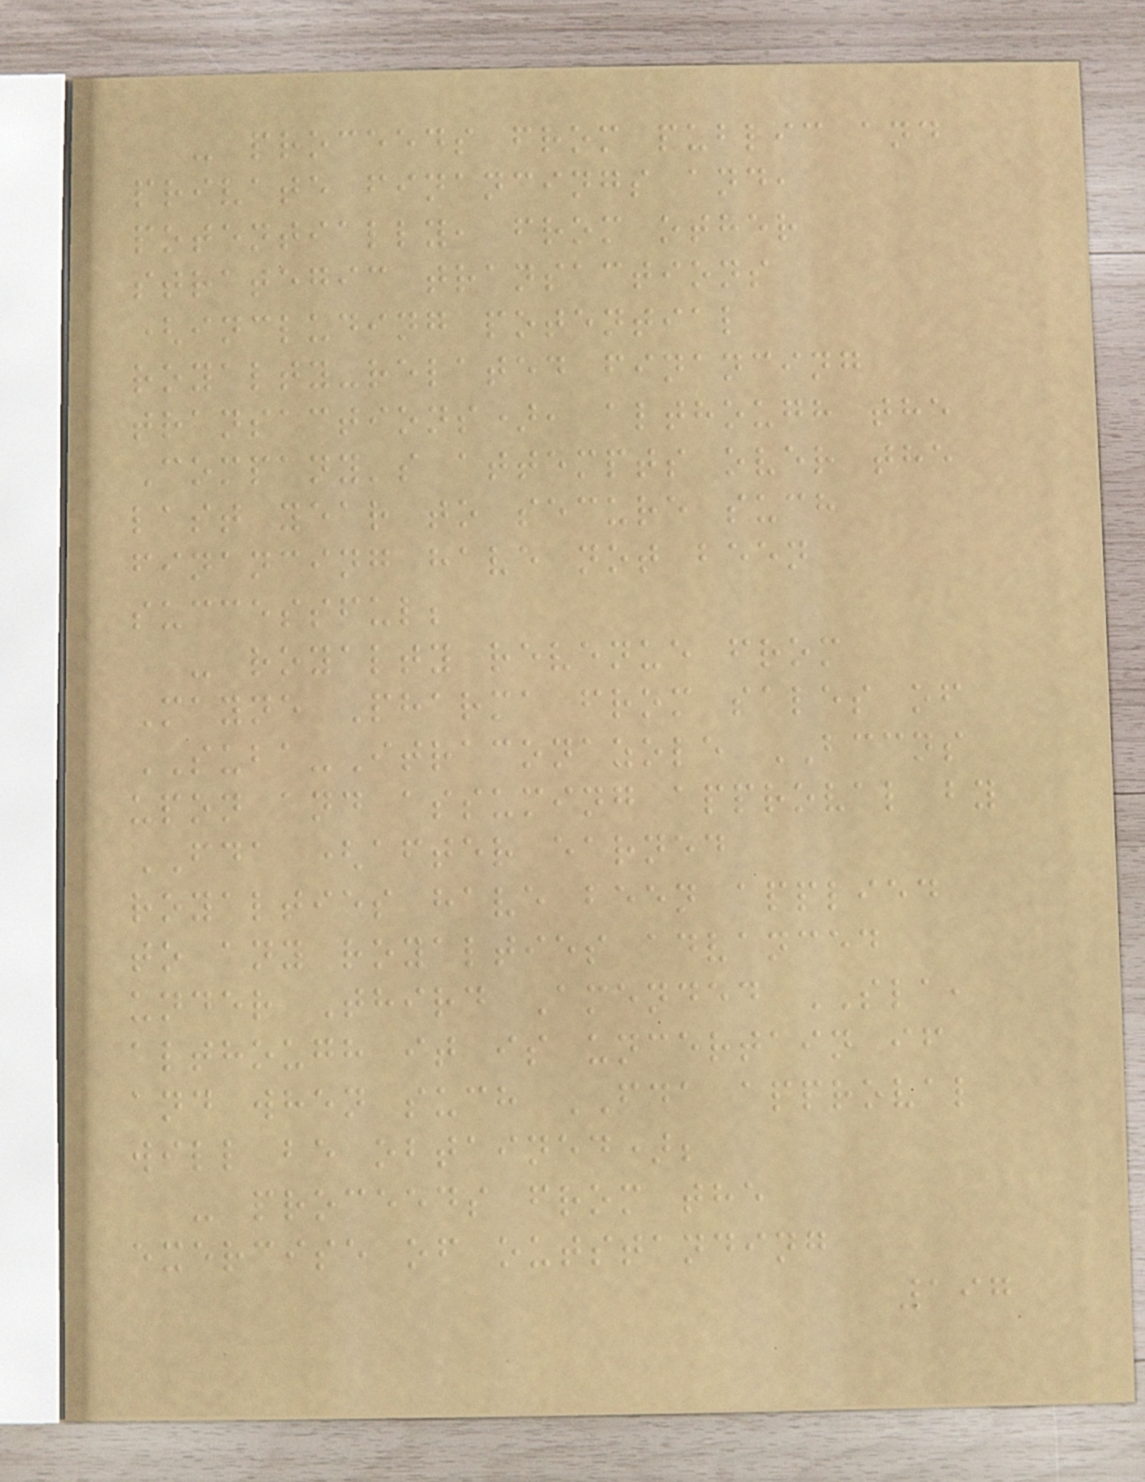- proceeds from public and
private financings and,
potentially, from other
strategic transactions
(including potential
royalty-related financing
transactions), although the
Company's attempts over the
last year to secure such
financing have not been
successful;
- royalty revenue from
Mayne Pharma from sales of
SUBA-Itraconazole BCCNS
upon and assuming approval by
FDA (after earned
royalties have been applied
to any royalties advanced
under Third Amended SLA,
although it is uncertain if
and when such FDA approval
will be obtained);
- proceeds from the
exercise of outstanding
197
